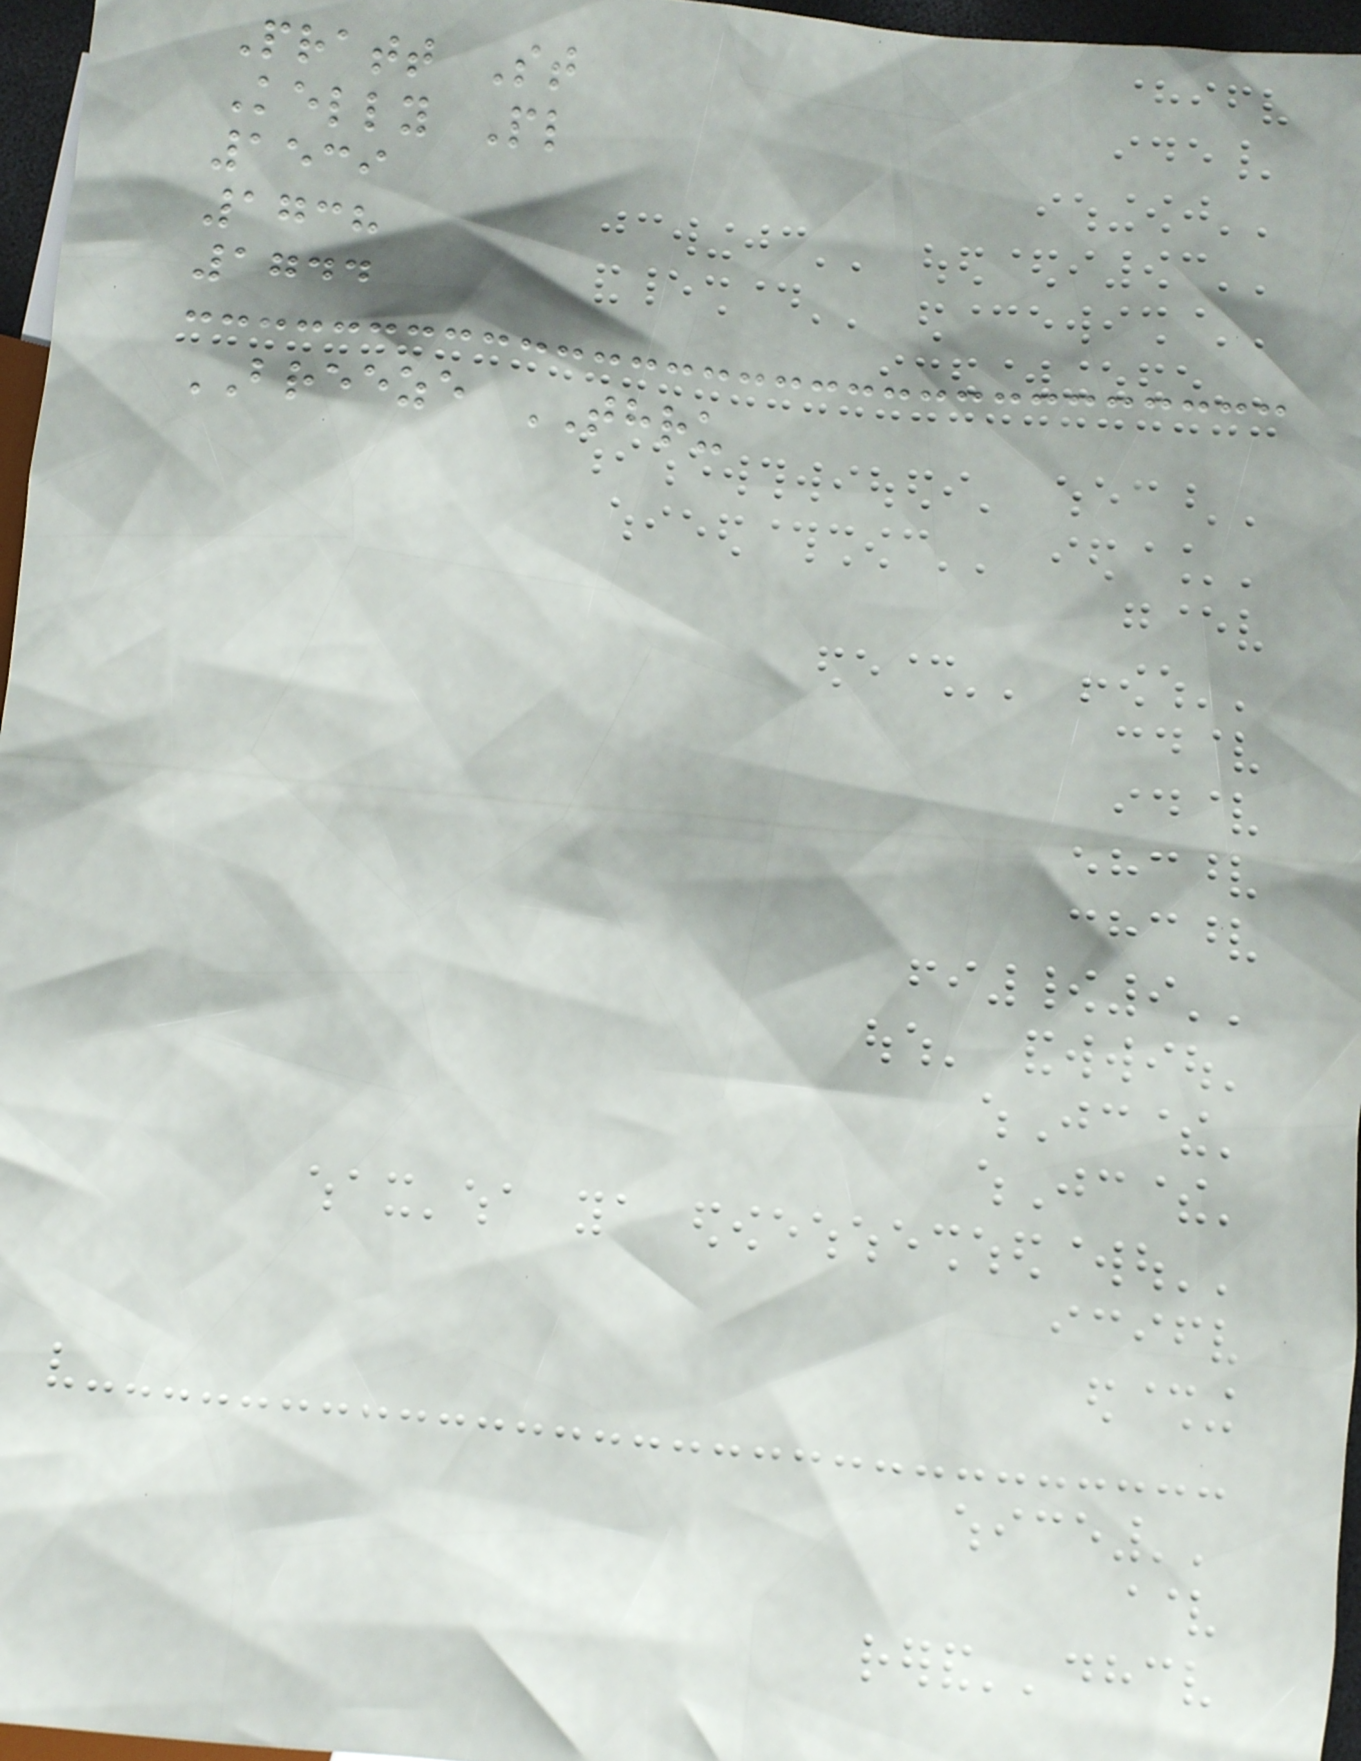Pratt St
Kelly Pl
1539
1738
1744
BREEZE THRU
